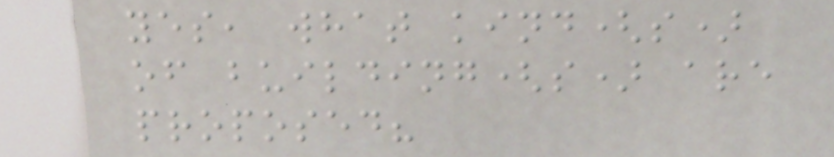yes, what kind(s)
of building(s) are
proposed?
